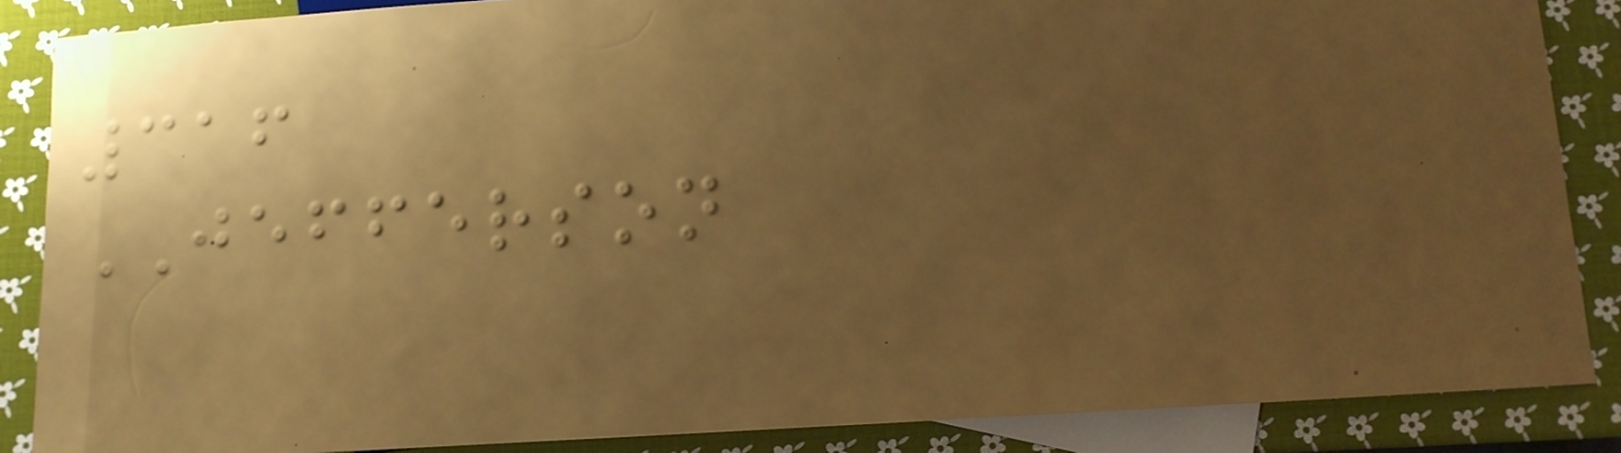316
JEFFERSON
